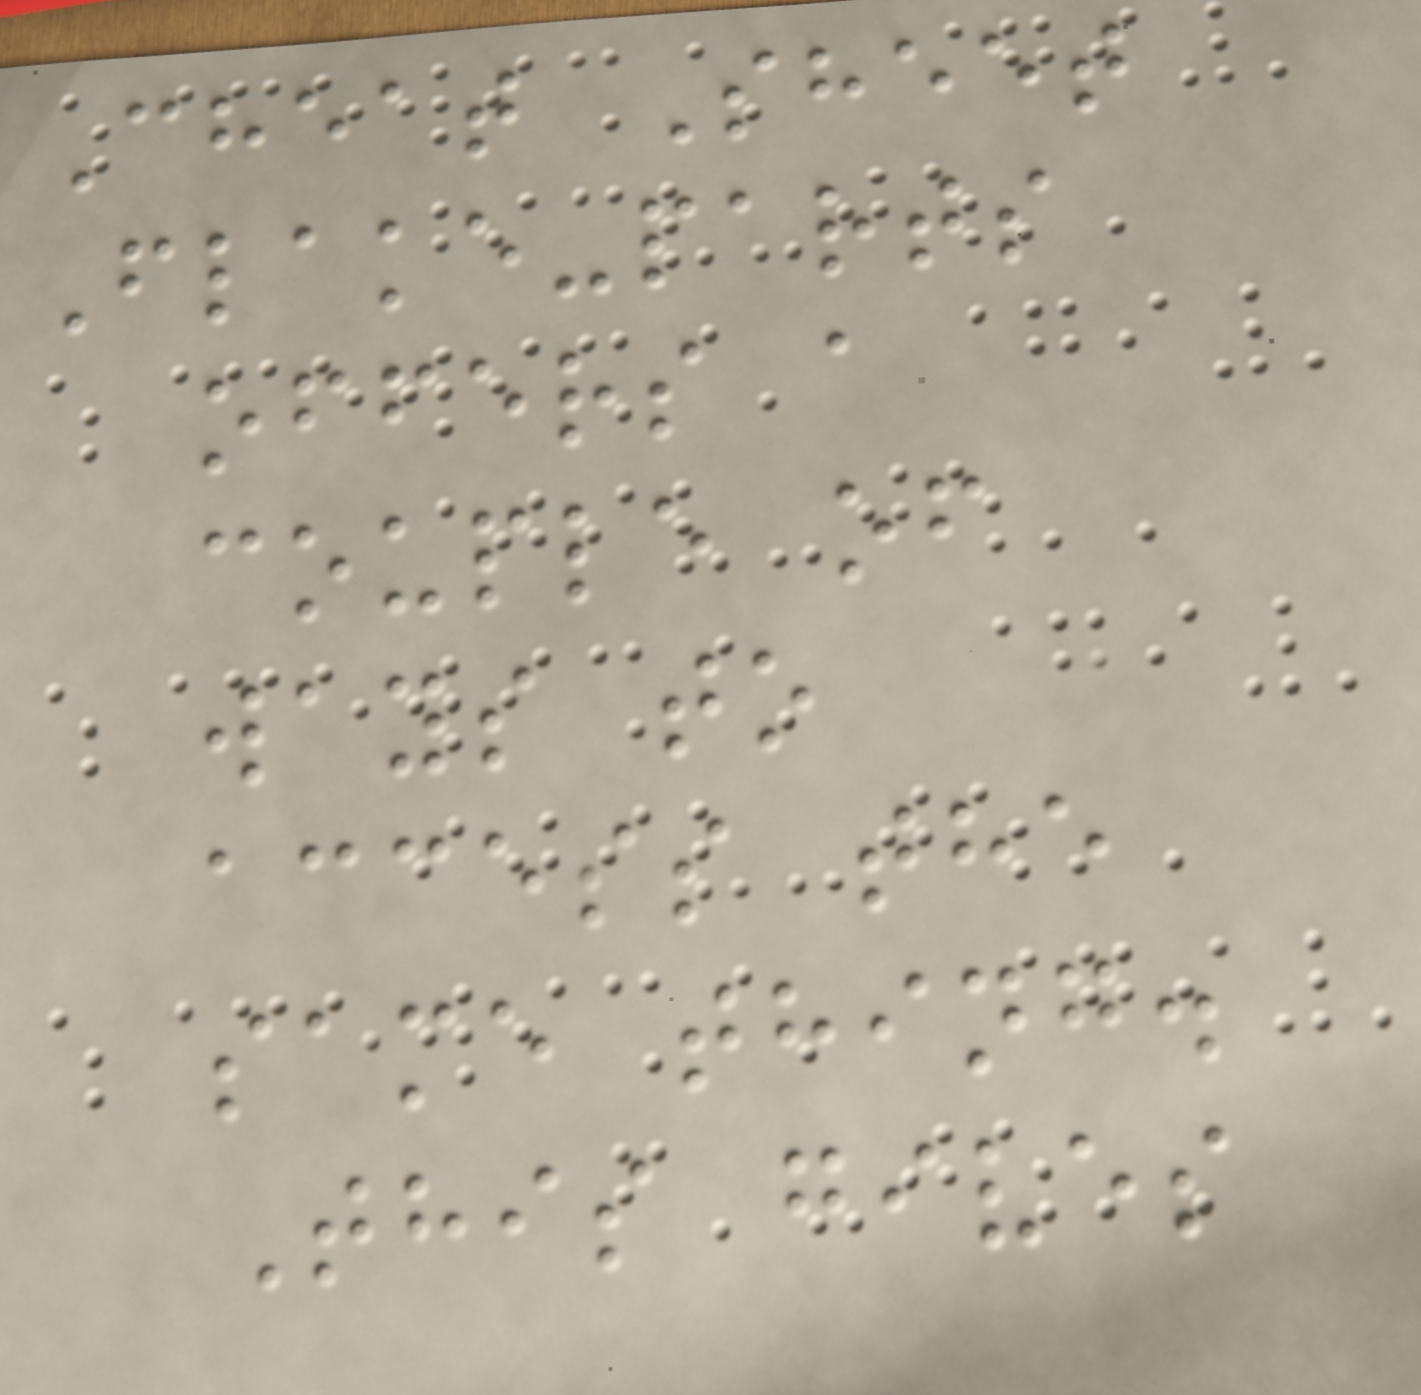Cheat Sheet
Flake-parts
offers a
couple of
ways to
access the
same thing.
This gives
